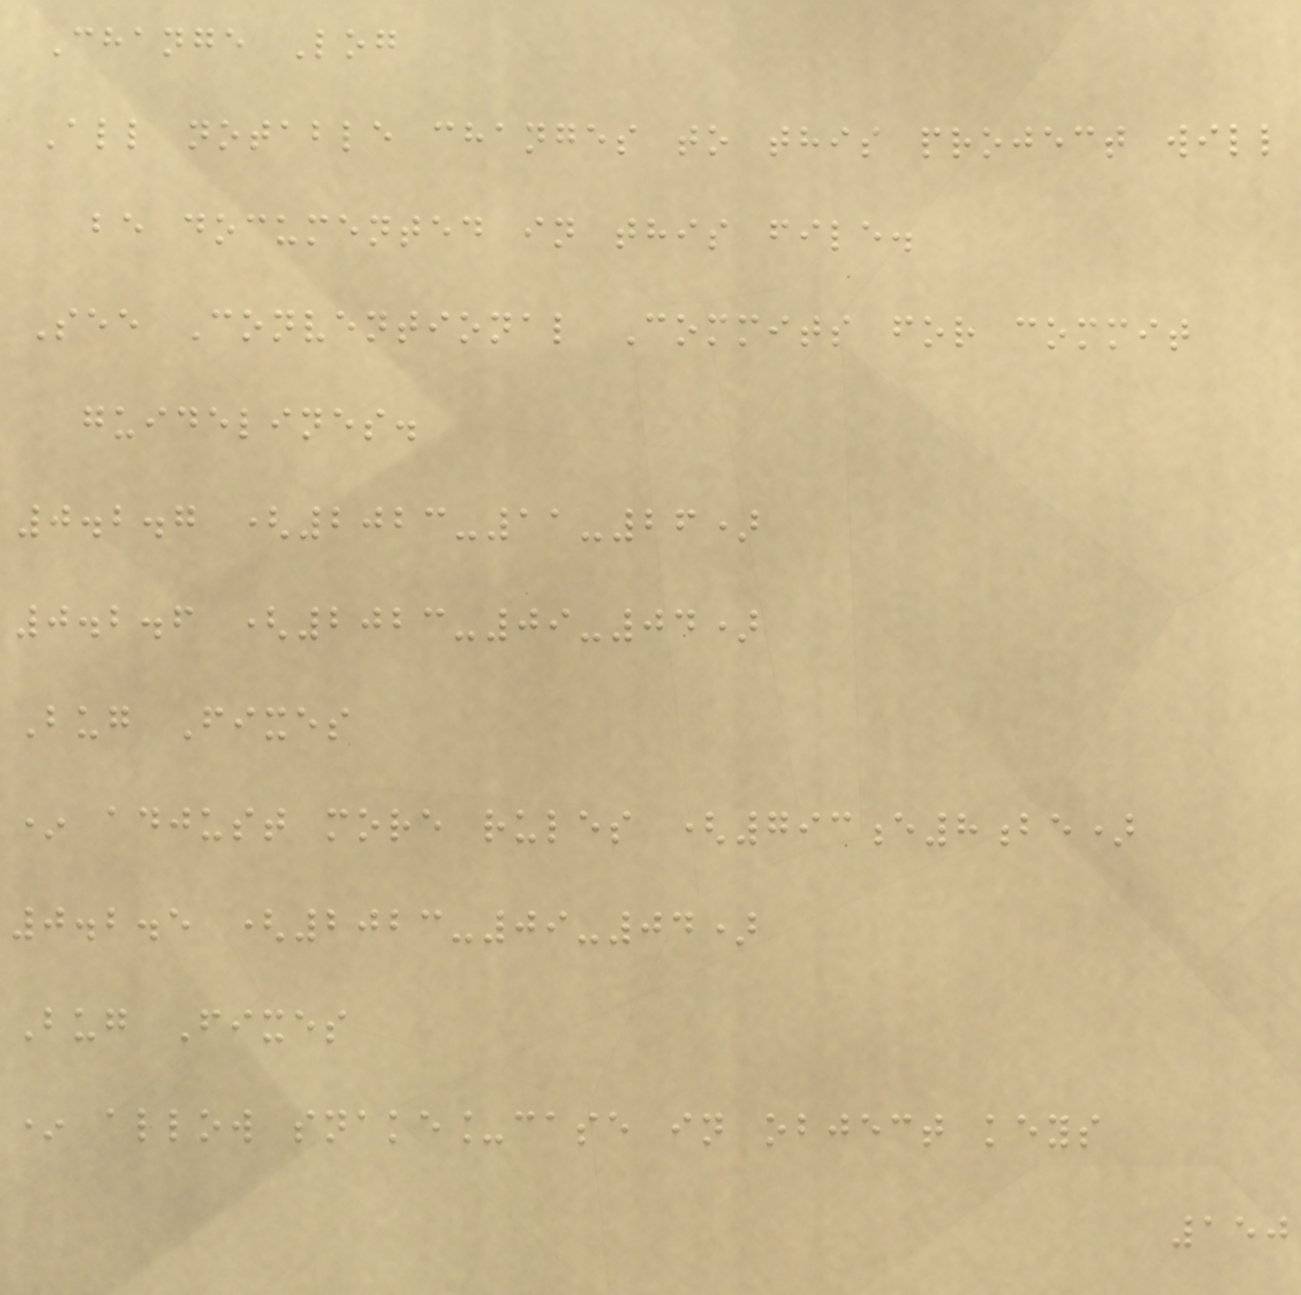Change Log
All notable changes to this project will
be documented in this file.
See Conventional Commits for commit
guidelines.
0.2.7 (2023-11-26)
0.2.6 (2023-09-04)
Bug Fixes
* adjust more rules (793e8be)
0.2.5 (2023-09-04)
Bug Fixes
* allow snake_case in object keys
150
